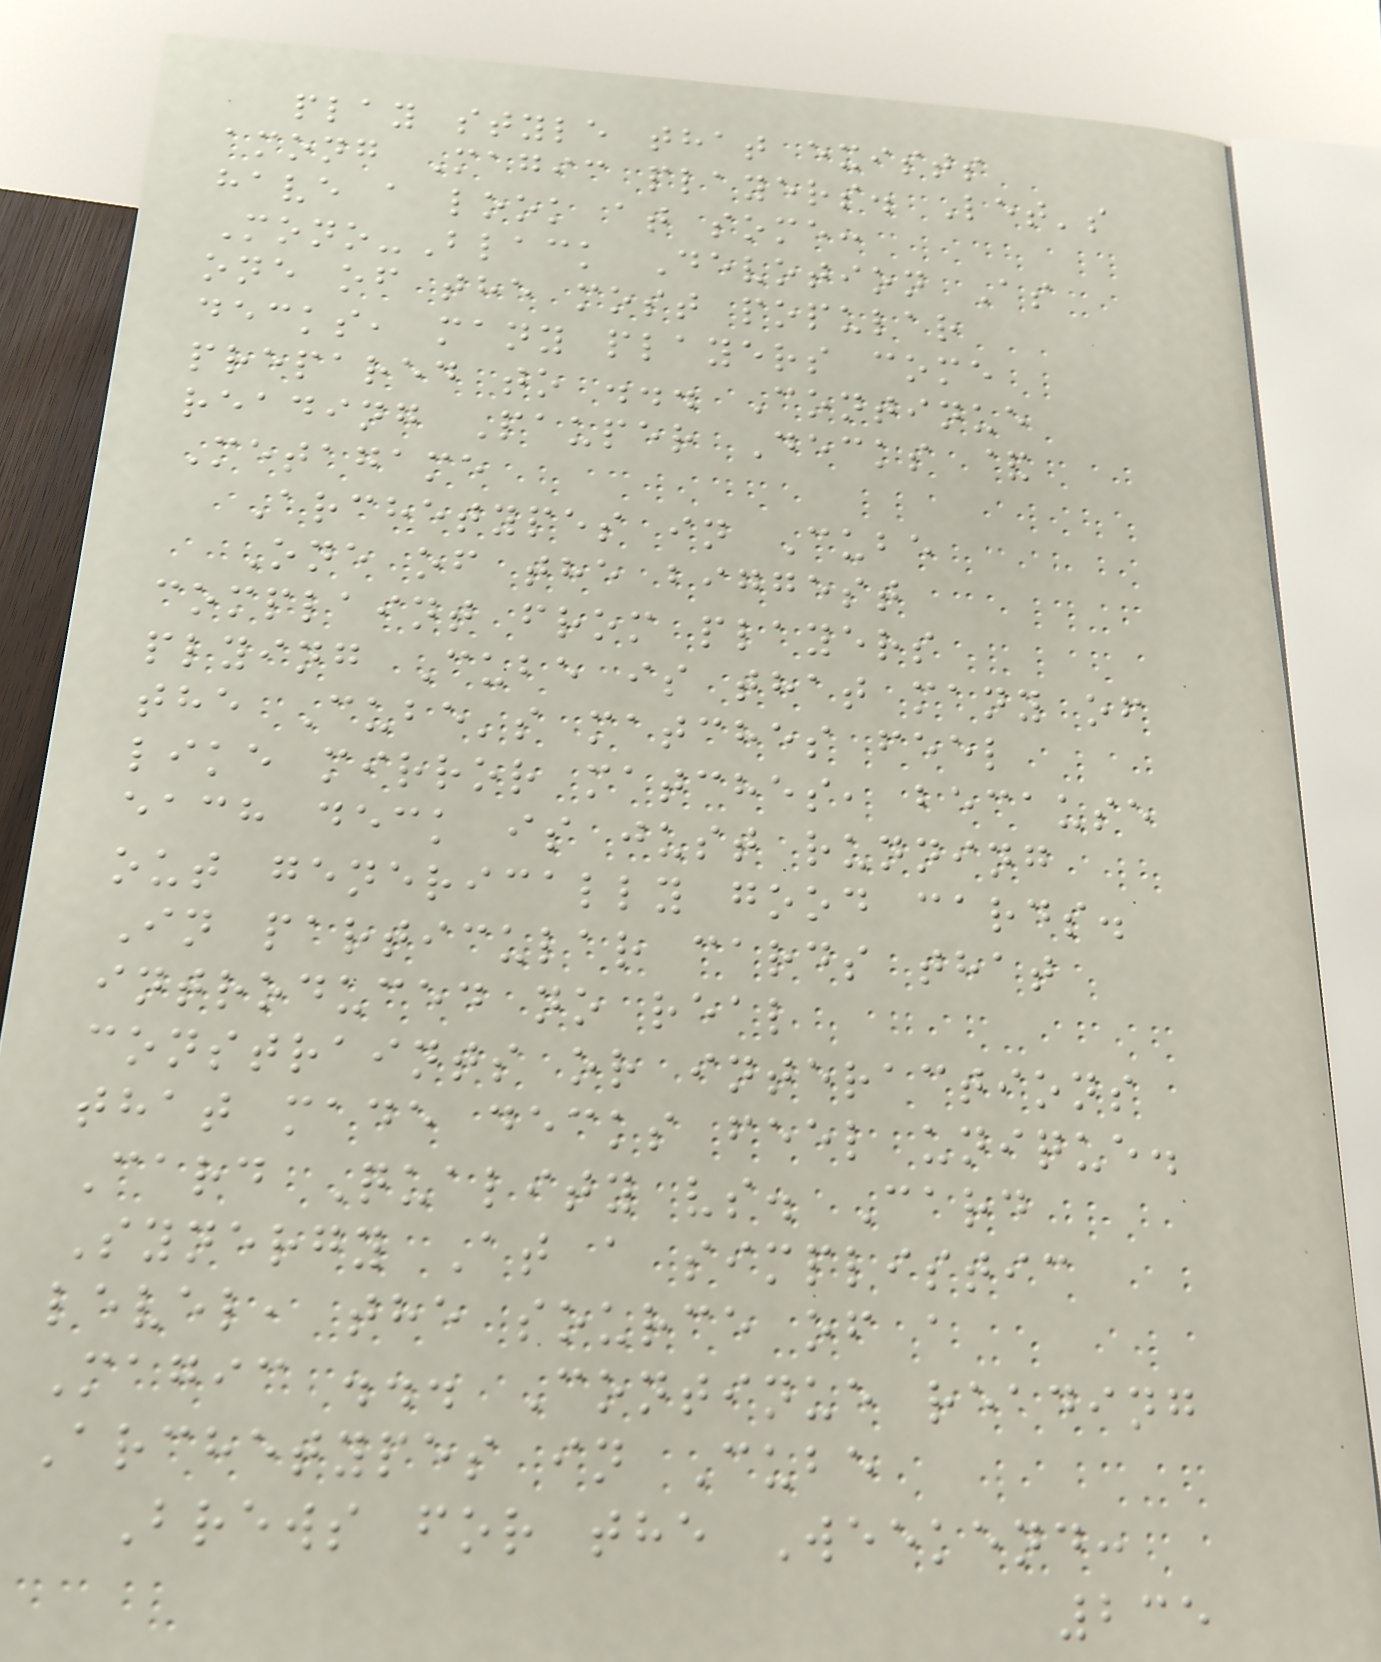play style that exists
among Magic players. Let's
have a look at some:
Mono-Black Devotion As
one of the most popular
decks, many players come
prepared to ... Continue
reading Pauper Decks &
Metagame
Archetypes in Cube
One of the biggest
complaint from players
plying Cube is that many of
the Cube's matches feel
like mirror matches, because
each deck is just running
out generically good cards.
In particular cards that
introduced no real
constraints or interactions
that made decks feel unique.
Card Quality vs. Card
Synergy At a simplistic
level, the source of a
Magic ... Continue reading
Archetypes in Cube
Brews for the Weekend:
235
